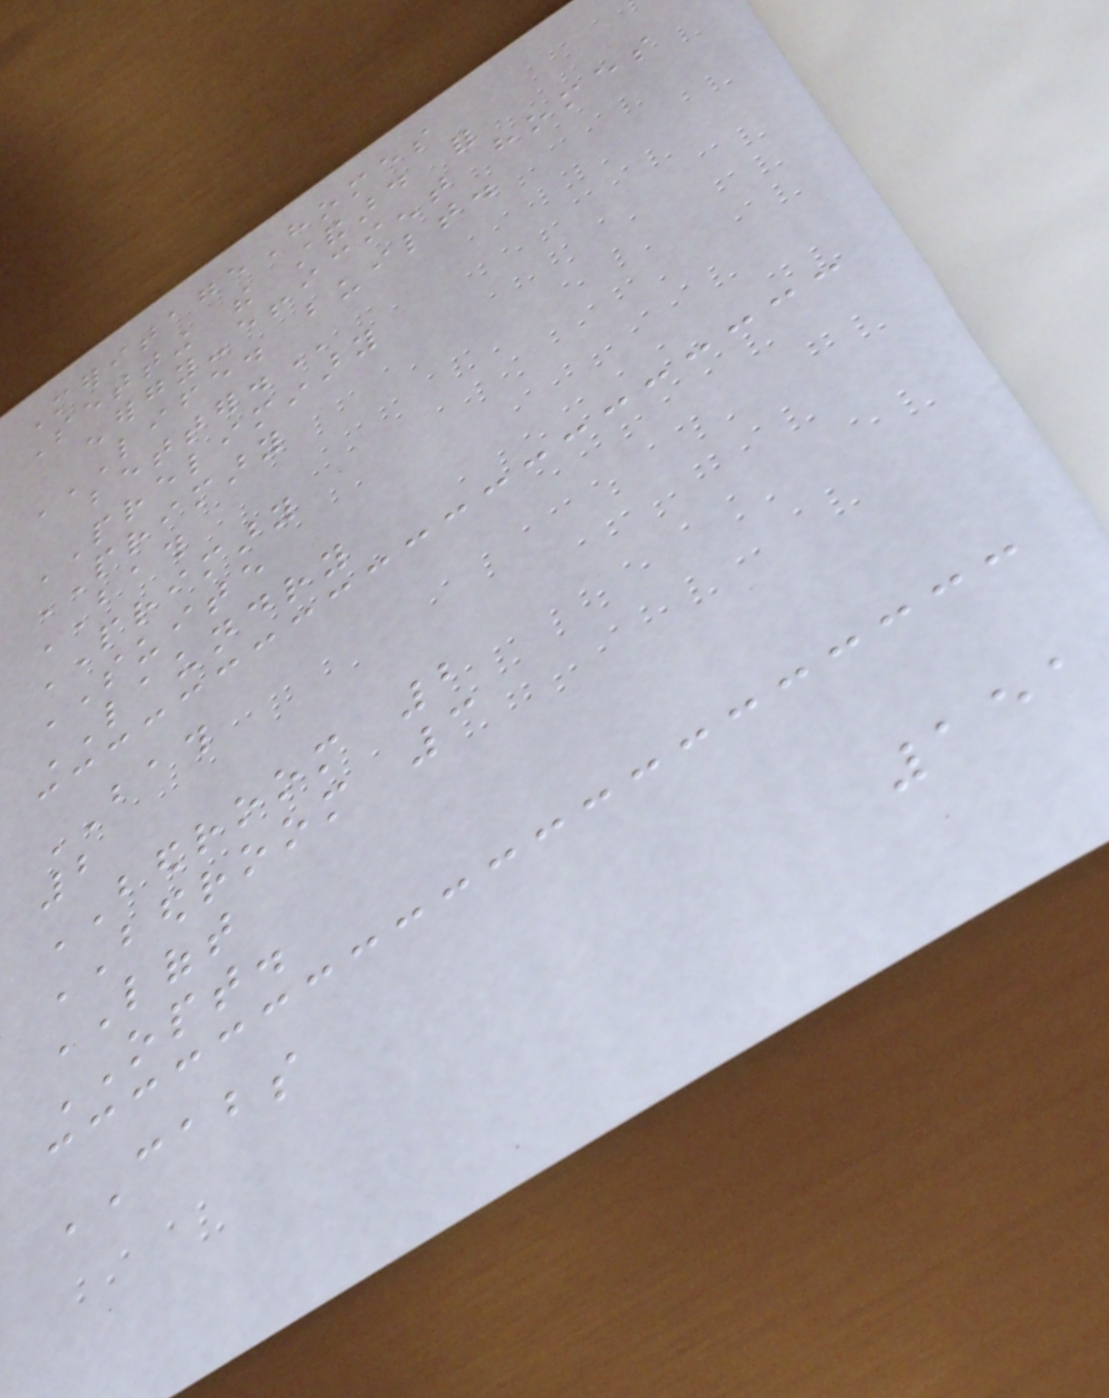MeritageHomes
Setting the standard for
energy-efficient homes
LIFE. BUILT.
BETTER.
PRELIMINARY
PRIMARY
BATH
PRIMARY
SUITE
LAUNDRY
BATH
2
BEDROOM 2
BEDROOM 3
LOFT
OPT.
CABS
151
